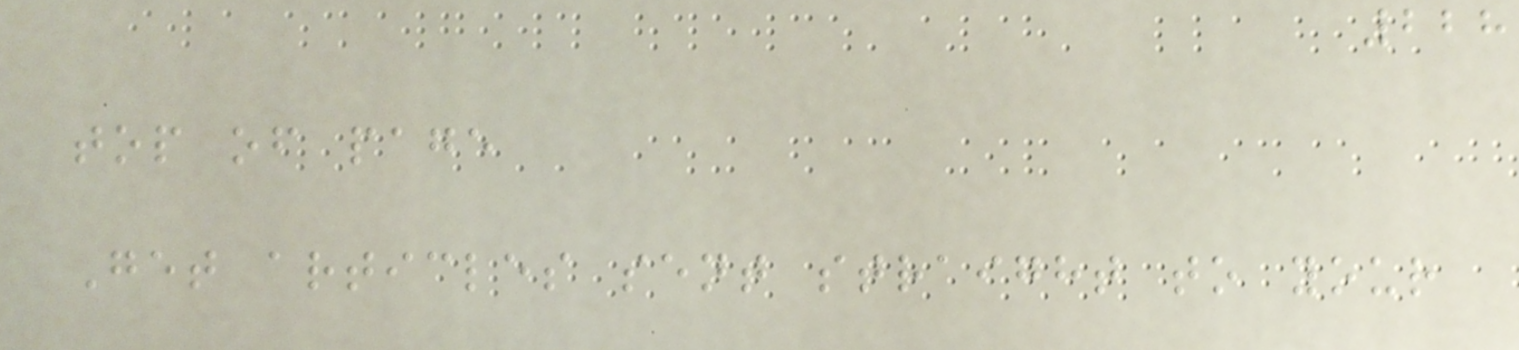228
top of page
Get articles sent straight to your
